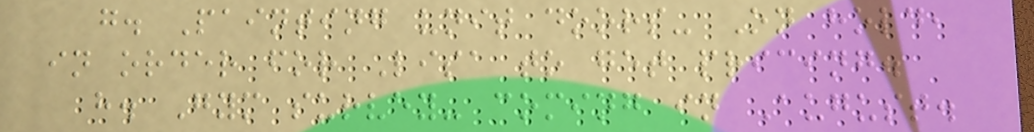g. Painting unit doors- On hold,
in order for Lisa to get pricing.
h. Gym survey- coming in August.
